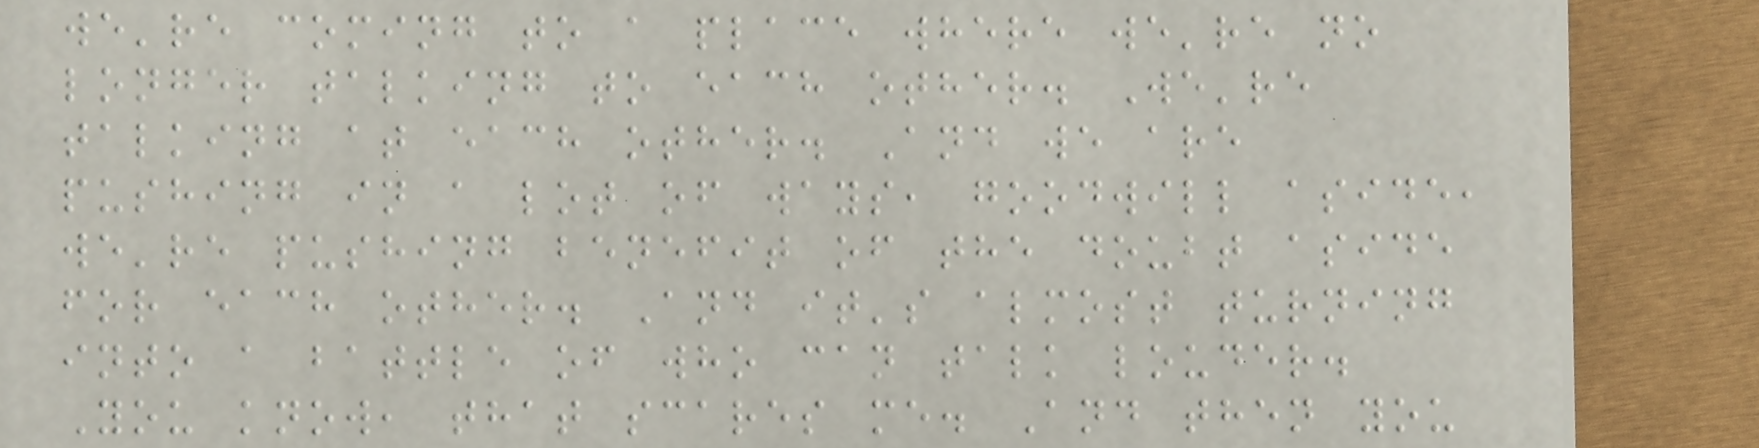we're coming to a place where we're no
longer talking to each other. We're
talking at each other. And we are
pushing in a lot of ways, goodwill aside,
we're pushing benefit of the doubt aside
for each other. And it's almost turning
into a battle of who can talk louder.
You know, that scares me. And then you
